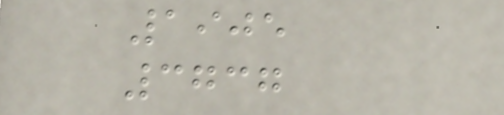1905
3737
